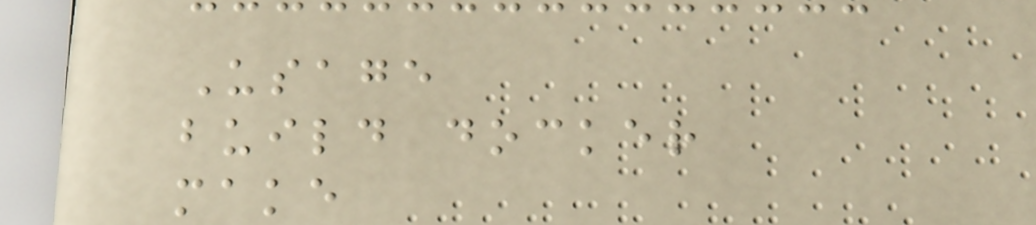Usage
build docker
make
